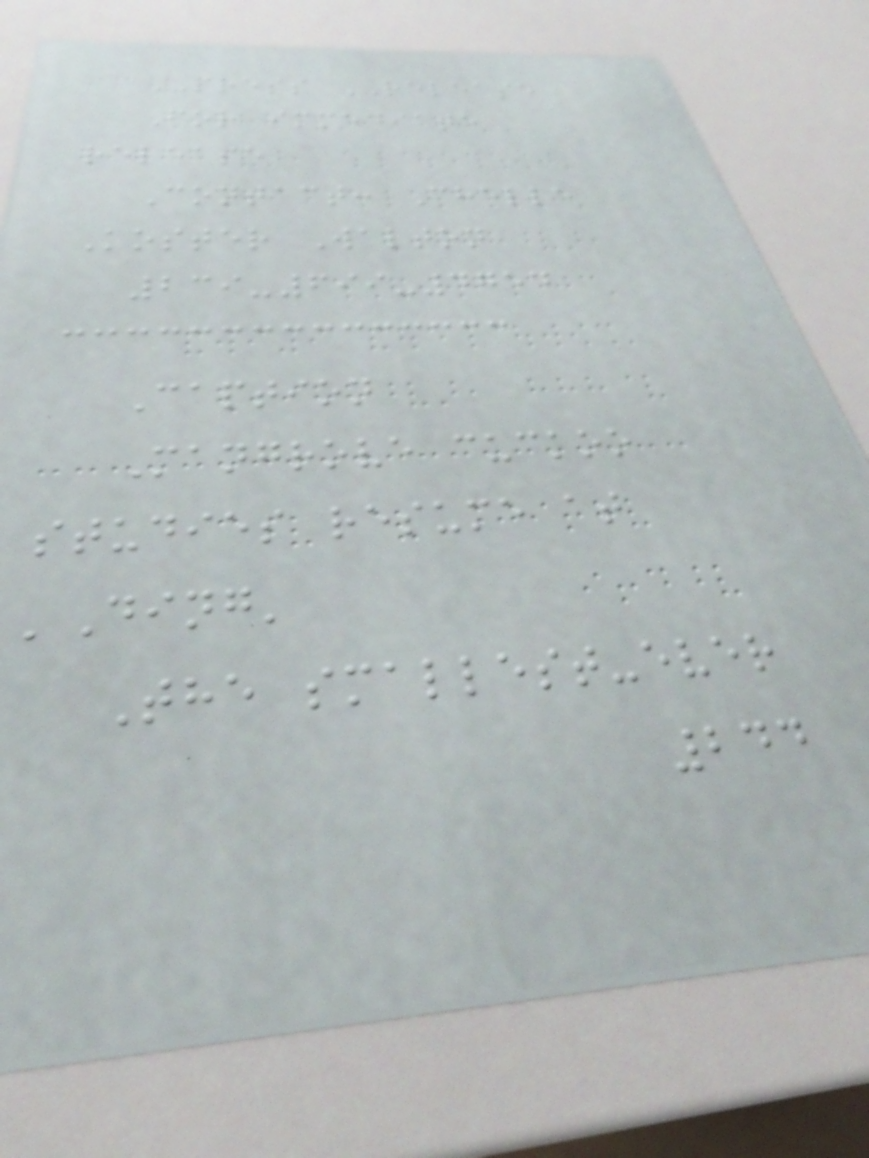PRESS RELEASE
For immediate
release
Contact: Chelle
Koster Walton
239-699-4754
Caption
Mangrove cuckoo
studies resume at
'Ding'
The smallest-ever
244
